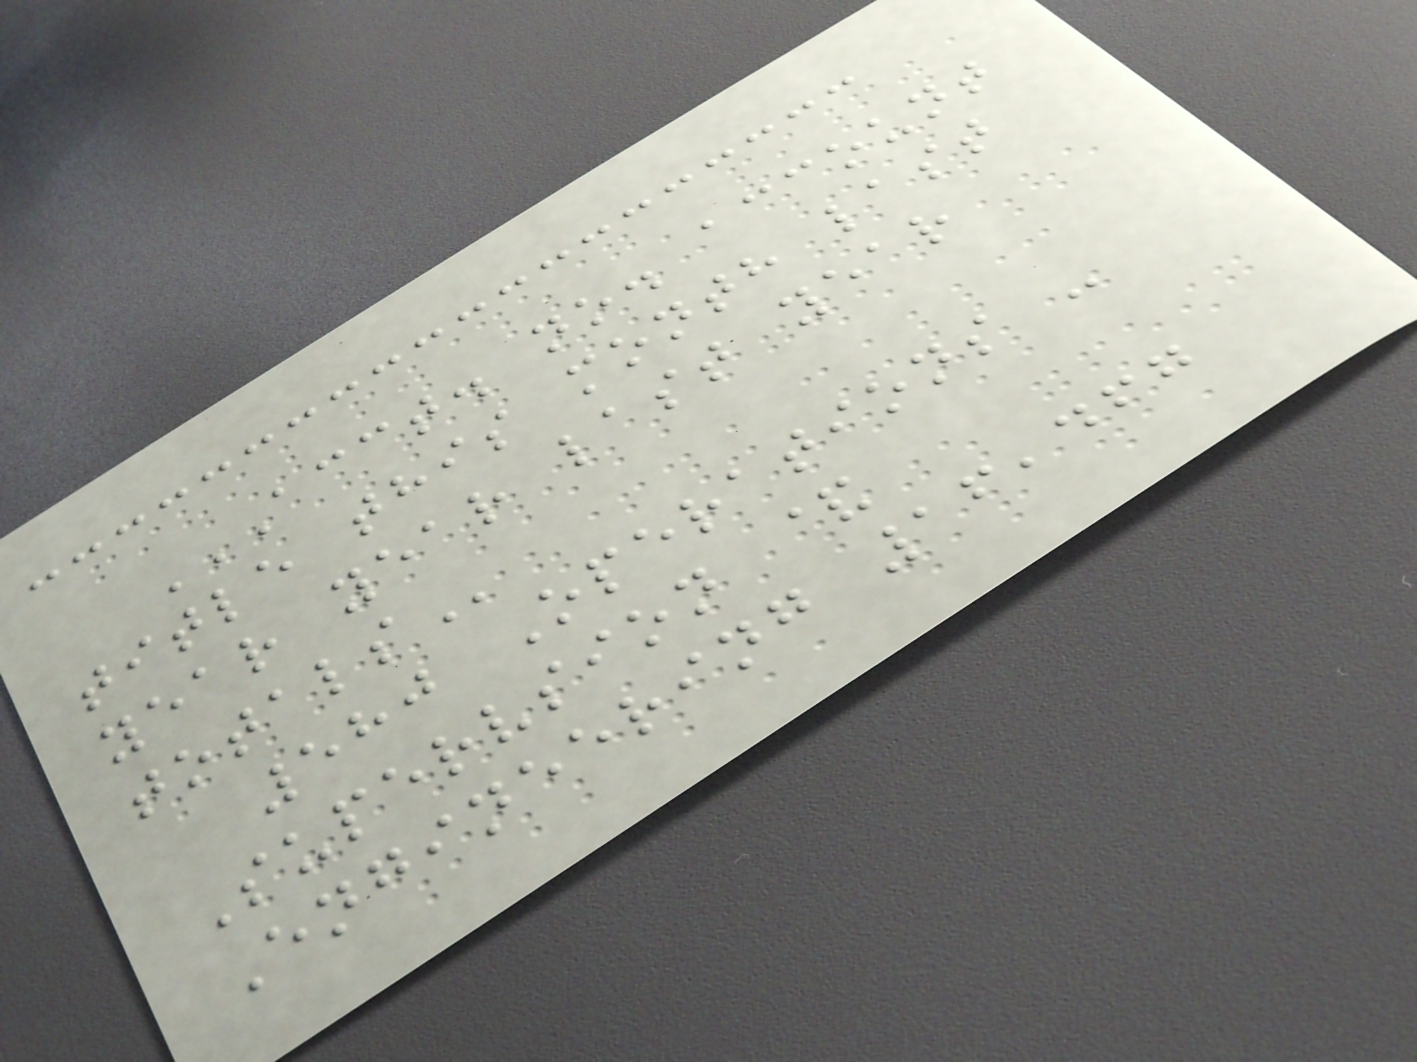ACCT. NO. ACCOUNT
TITLE THIS MONTH LAST
YEAR YEAR LAST YEAR
TOTALS
580 Operations -
Supervsion &
Engineering 16,467
